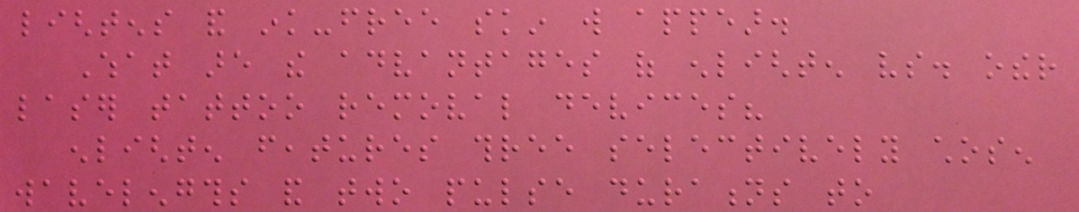lightens and ink-free skin will appear.
What are the advantages of enlighten vs. other
laser tattoo removal devices?
enlighten features three selectively chosen
wavelengths and two pulse durations to
